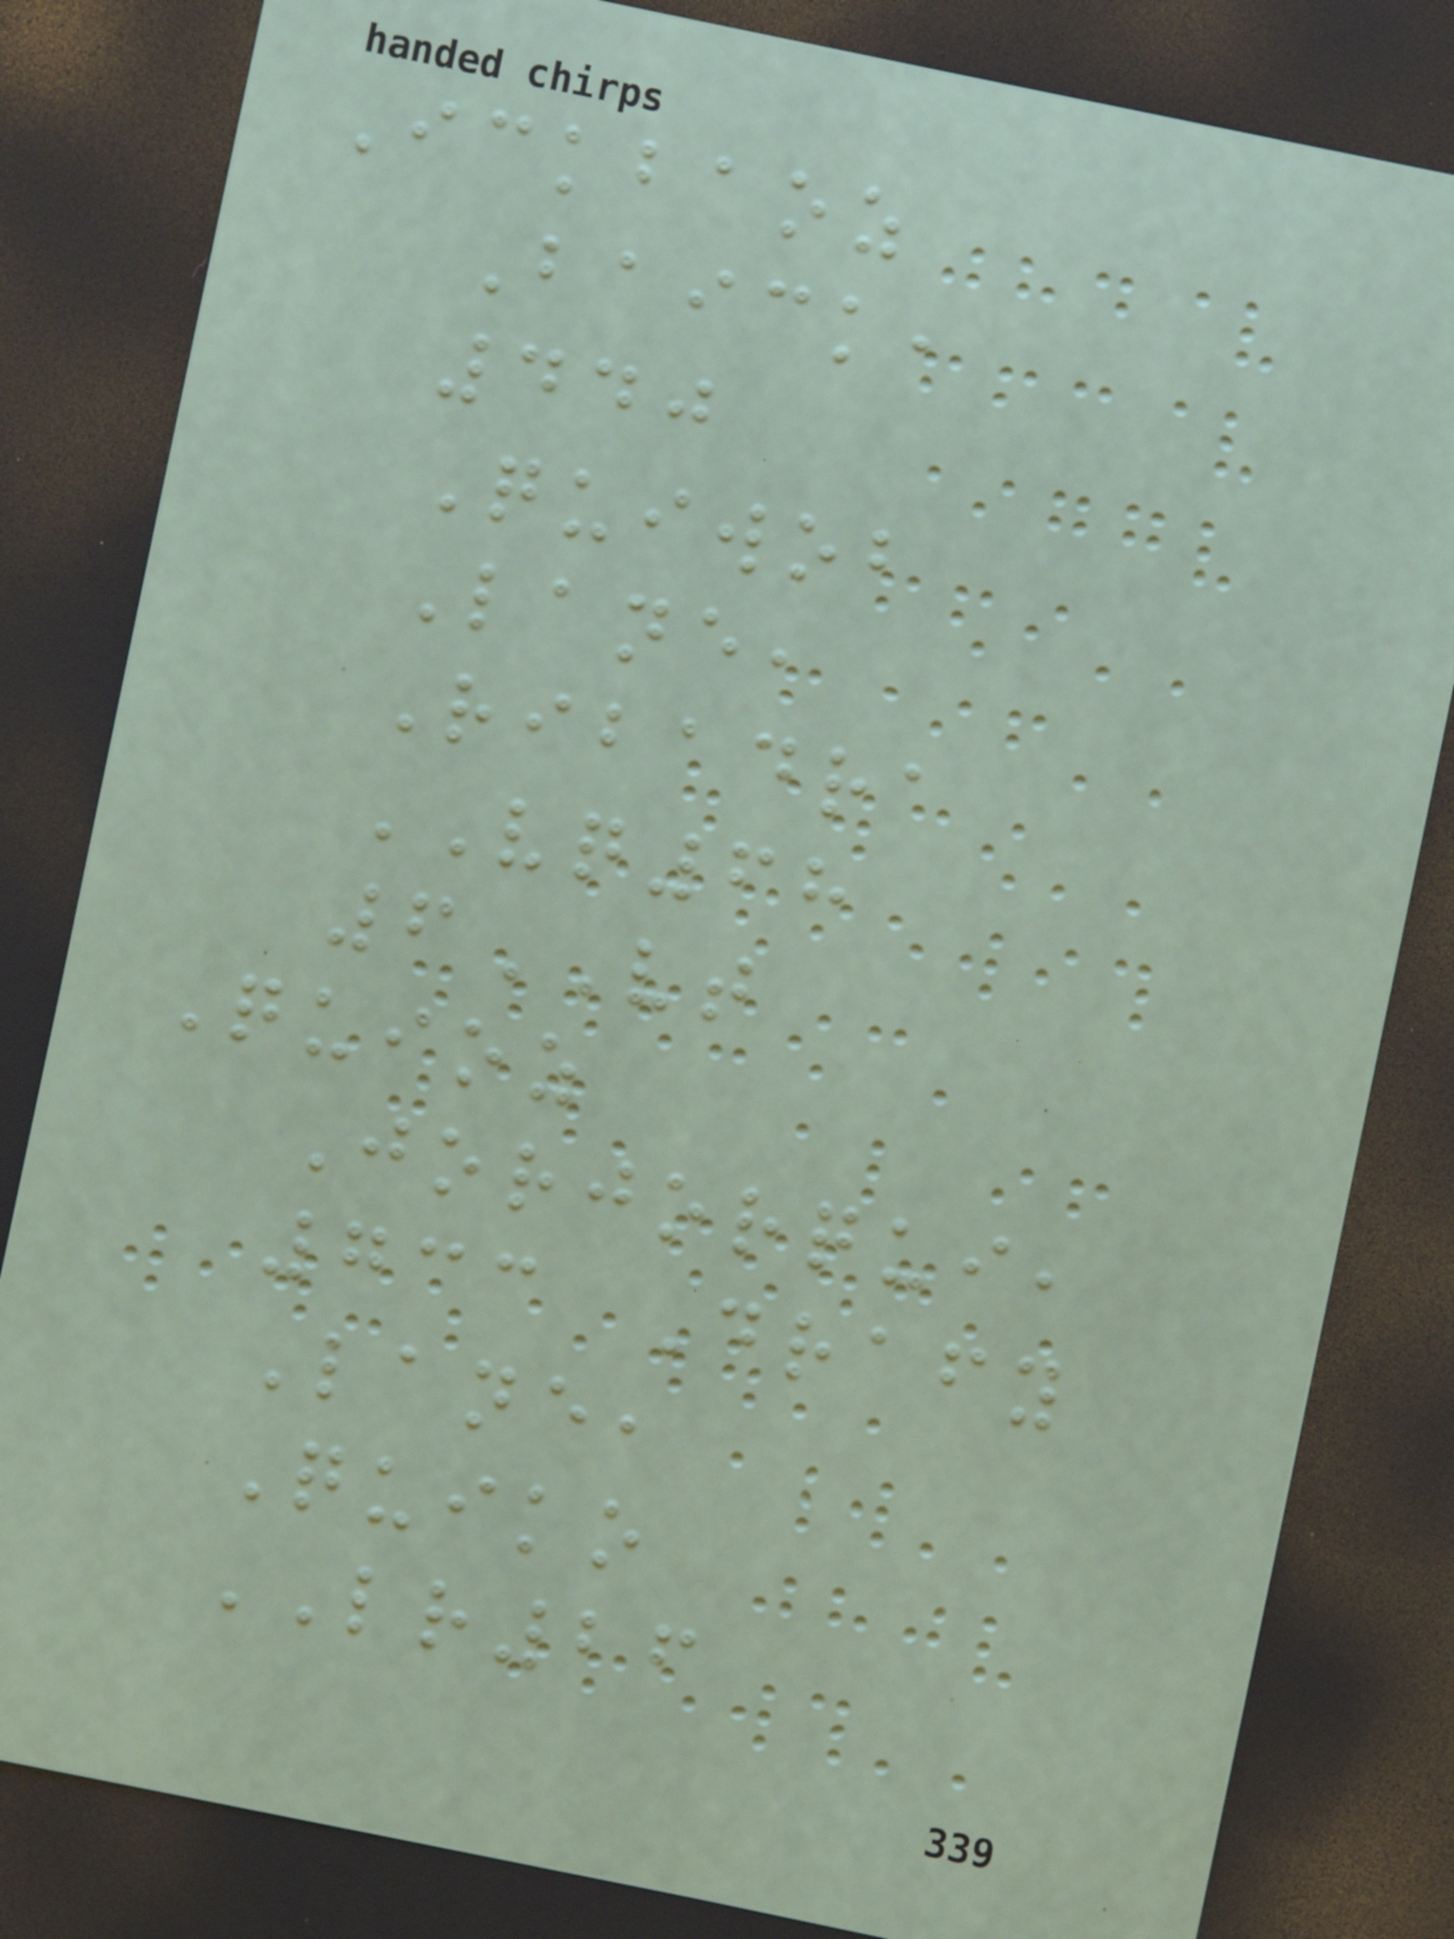Ickbaoz
Baick,
440
Quiwob
Lane,
Ribadra
VQ68
6VT
Quioz
Jorjorqui,
733 Drafy
Lane,
Quiko
LR26
